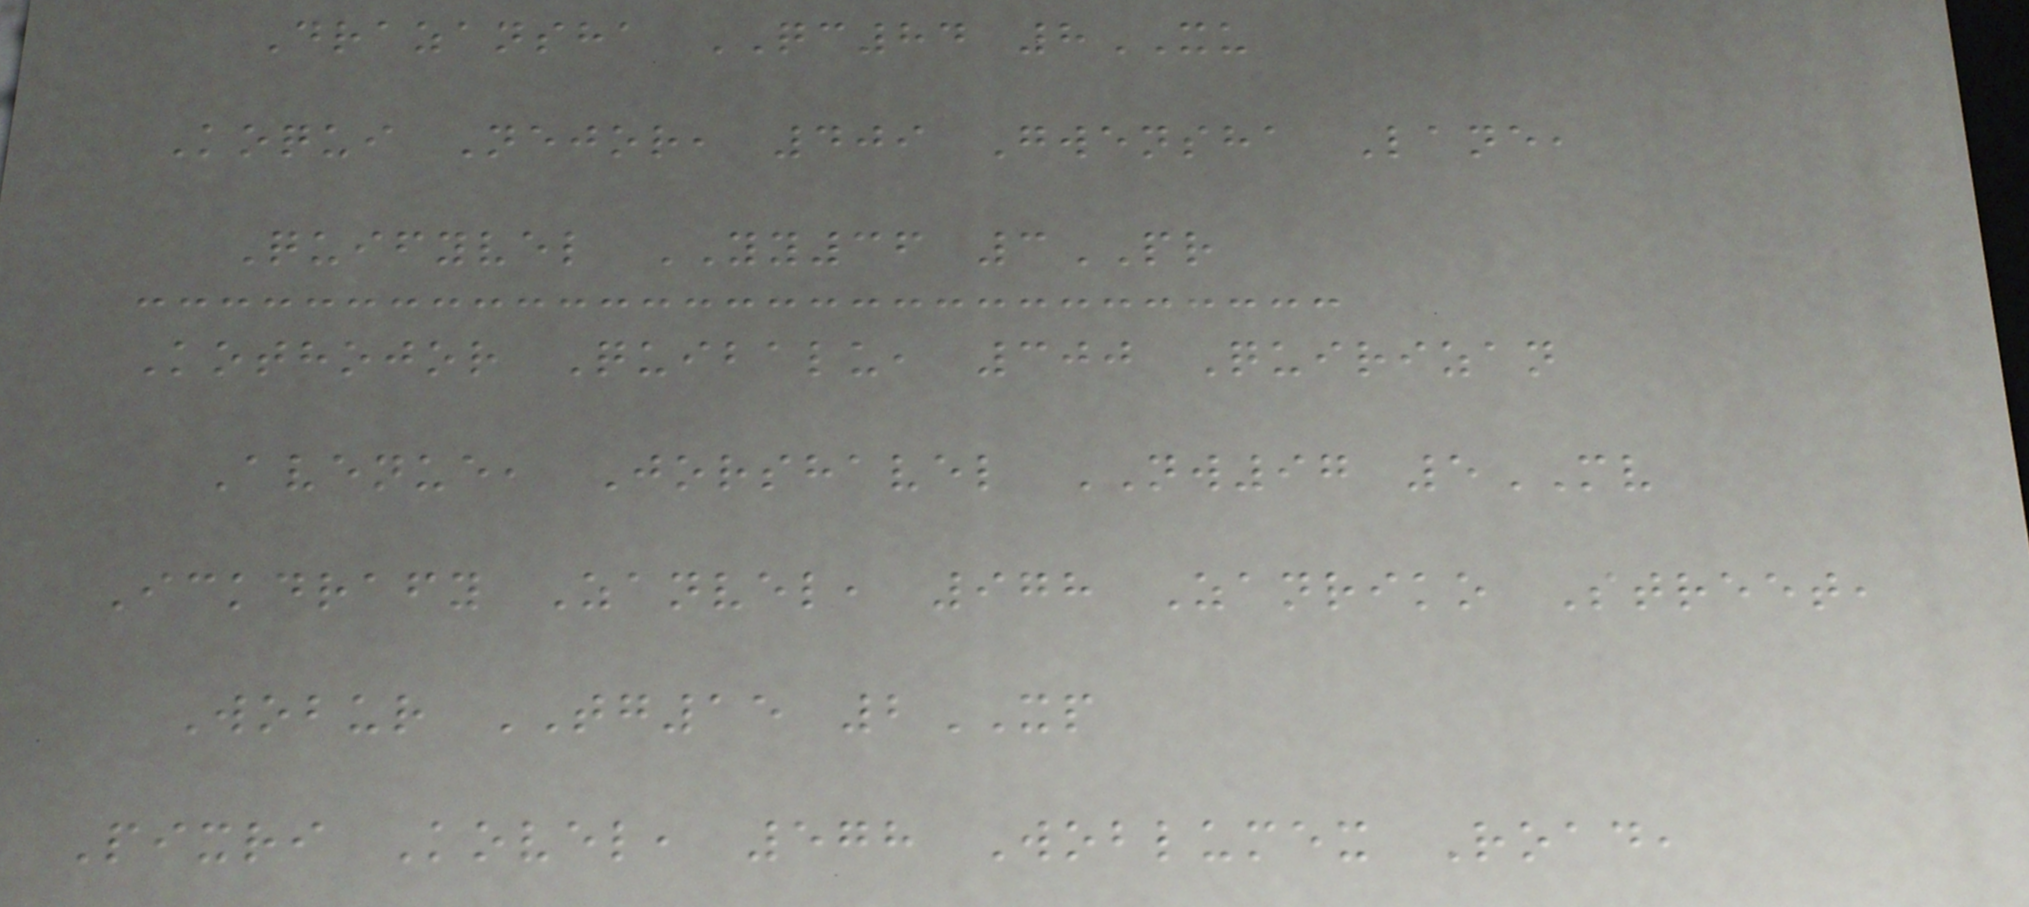Drazansha QC84 8XU
Koqui Nejor, 409 Gwensha Lane,
Quifyvel YY36 3PR
Kothojor Quibalu, 300 Quirizan
Avenue, Jorshavel NW97 5MV
Ickdrafy Zanvel, 978 Zanriko Street,
Wobur TG15 2XP
Pixri Kovel, 578 Woblumex Road,
